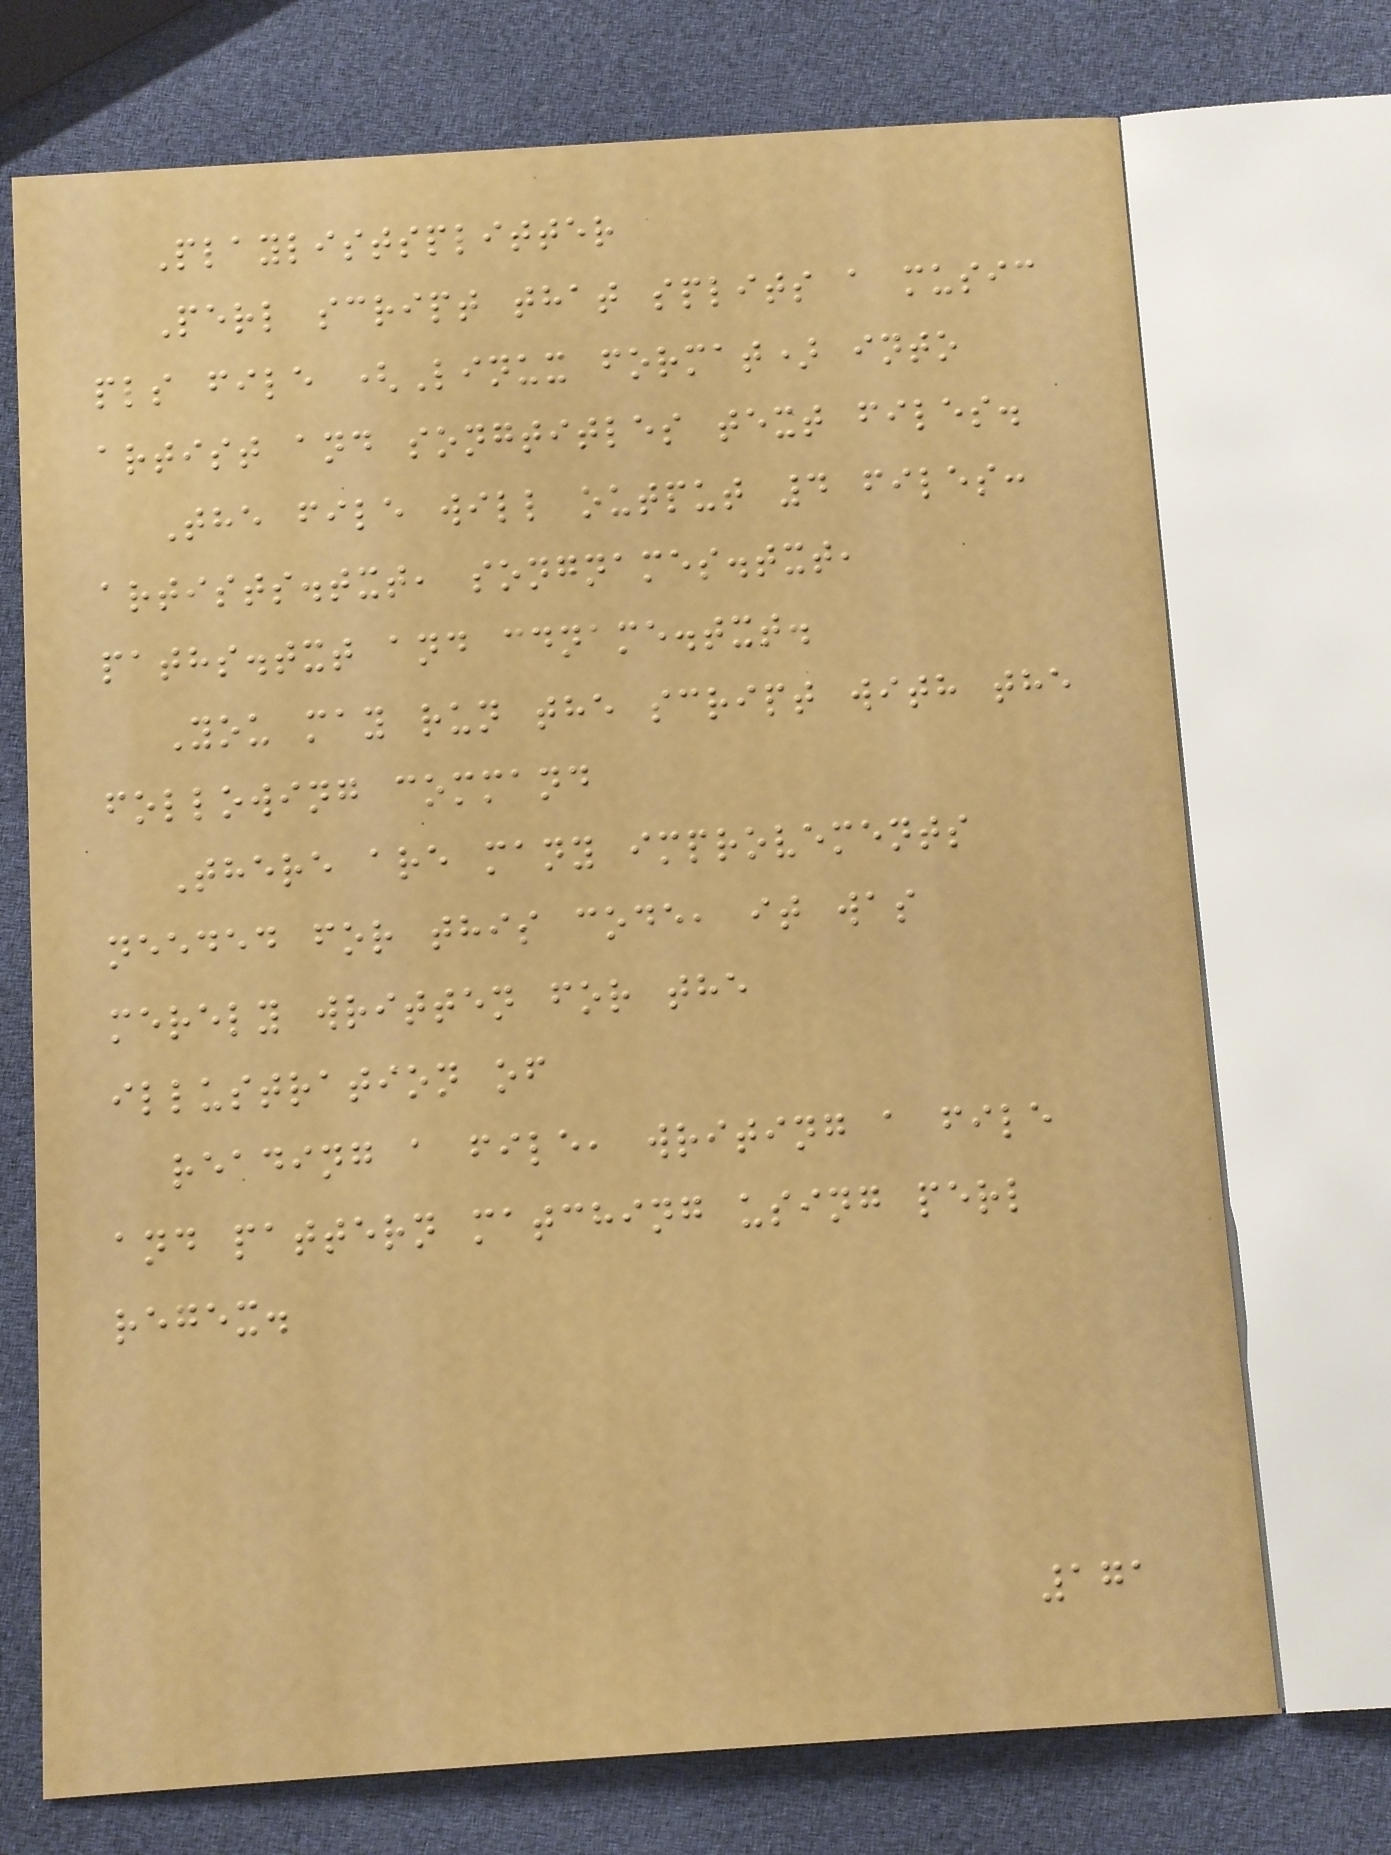Playlistsplitter
Perl script that splits a music
pls file (Linux format) into
artist and songtitles text files.
The file will output 4 files:
artists.txt, songnames.txt,
paths.txt and cdname.txt.
You may run the script with the
following command
There are many improvements
needed for this code, it was
merely written for the
illustration of
reading a file, writing a file
and pattern matching using perl
regex.
171
